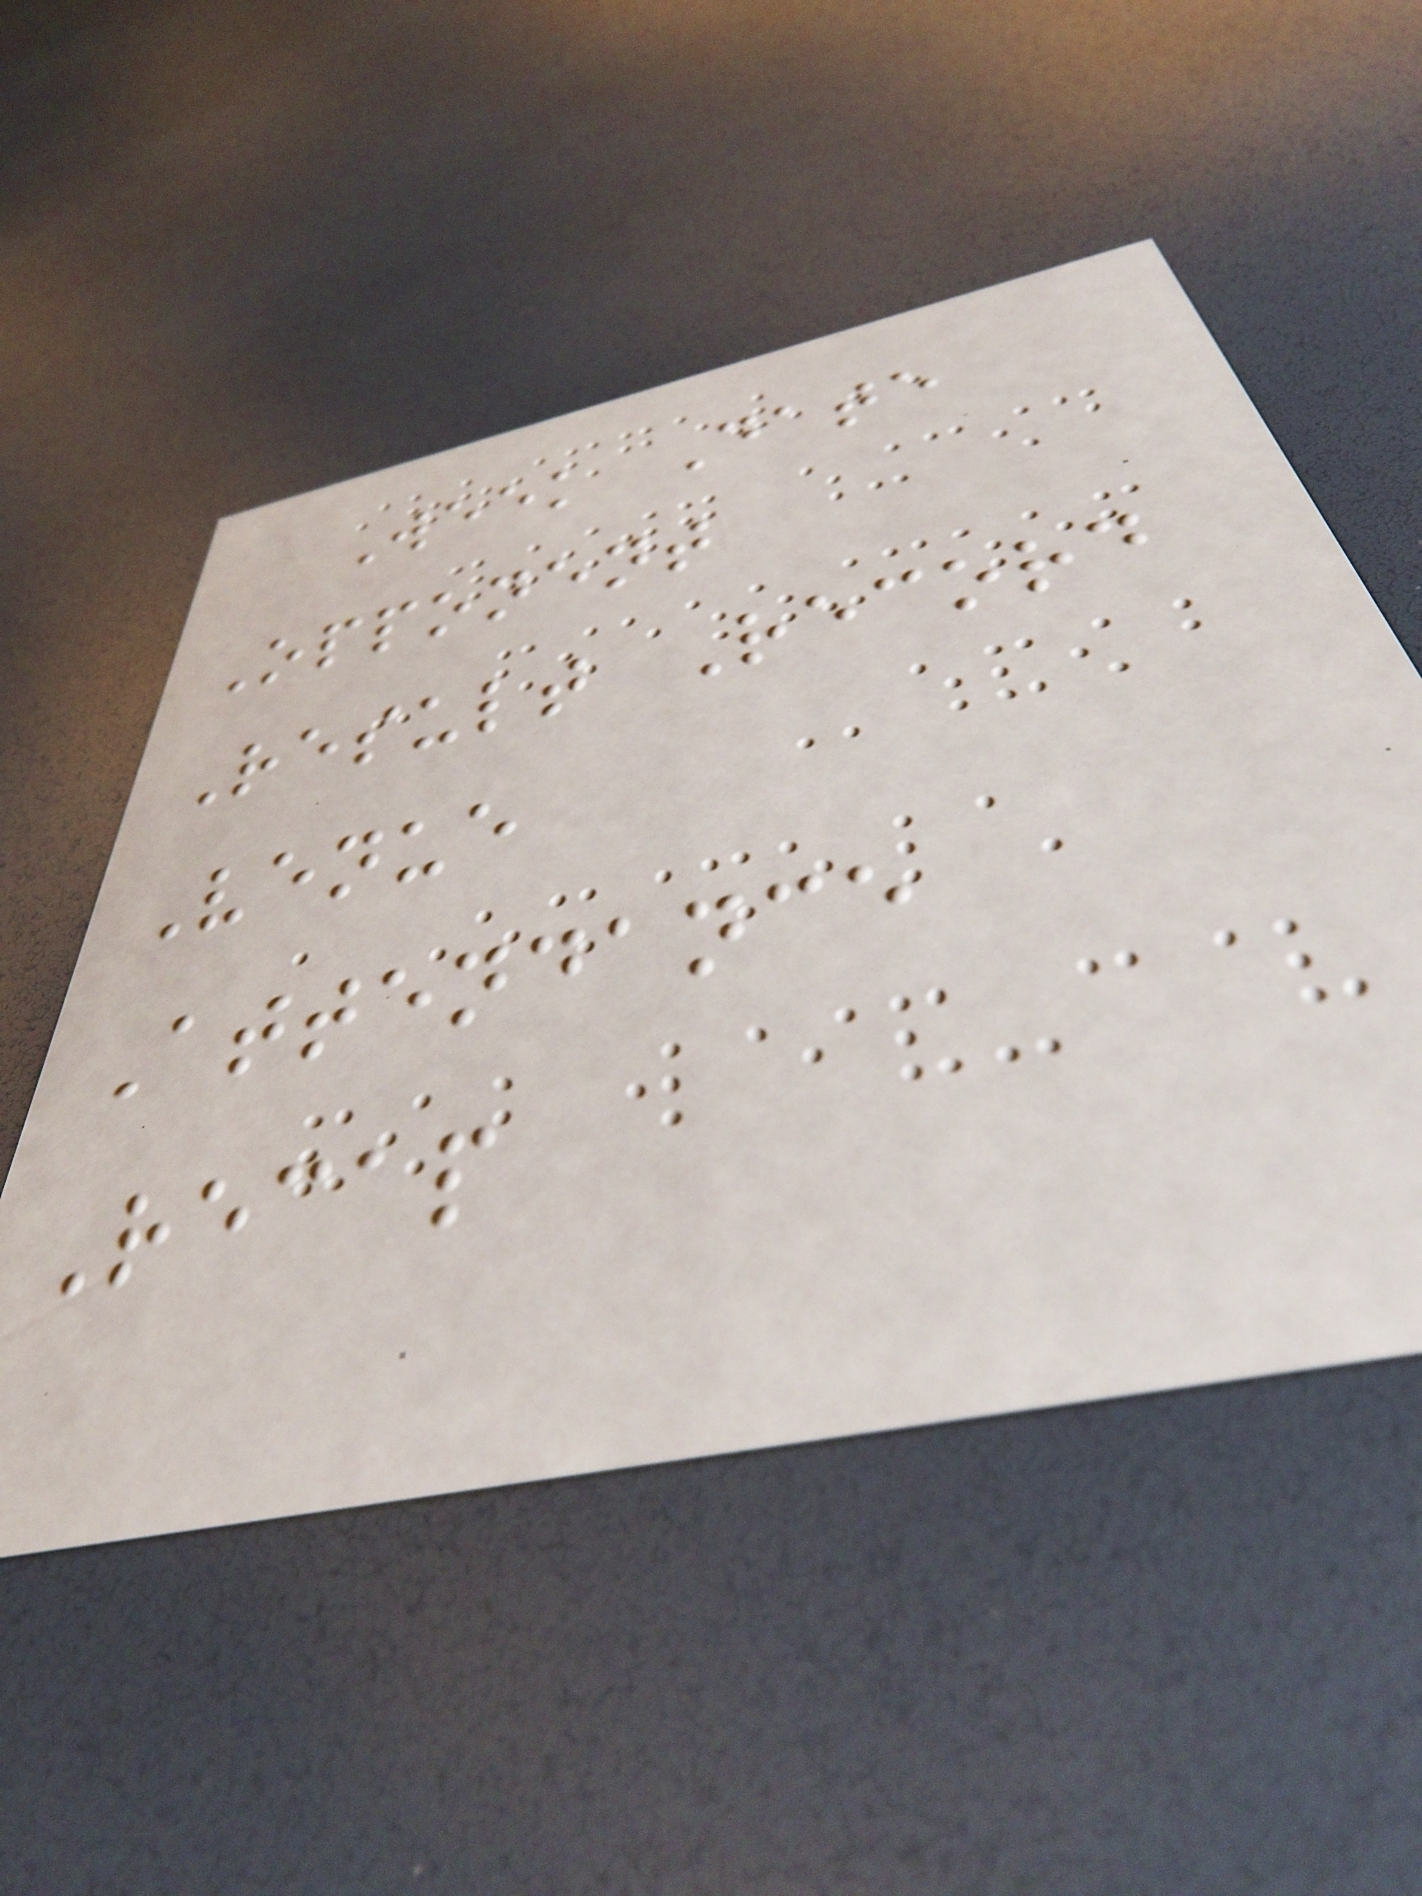Week Date
Opponent
Result Record
Venue
Attendance
Recap
